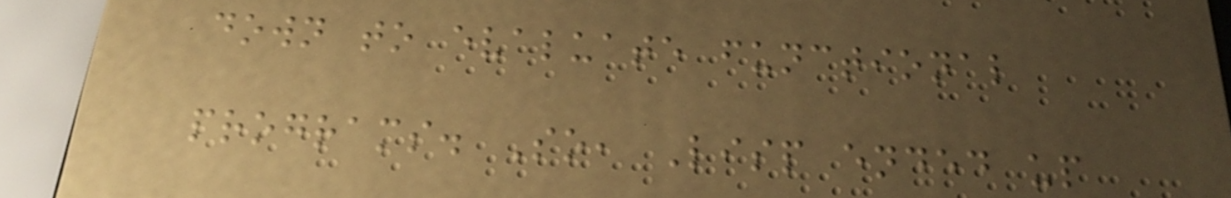down to evaluate functional
programs. So, Lisp ended up
